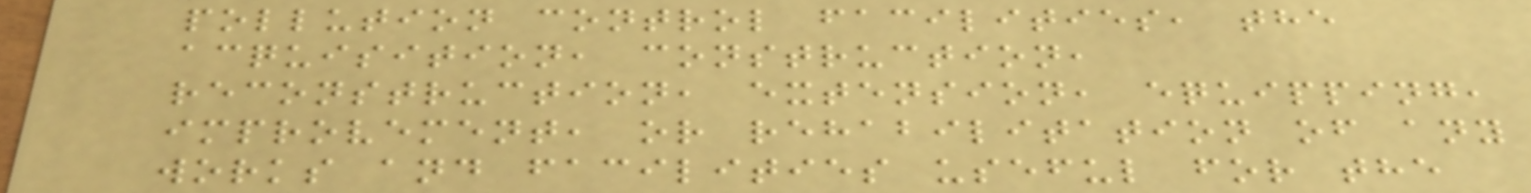pollution control facilities, the
acquisition, construction,
reconstruction, extension, equipping,
improvement, or rehabilitation of any
works and facilities useful for the
